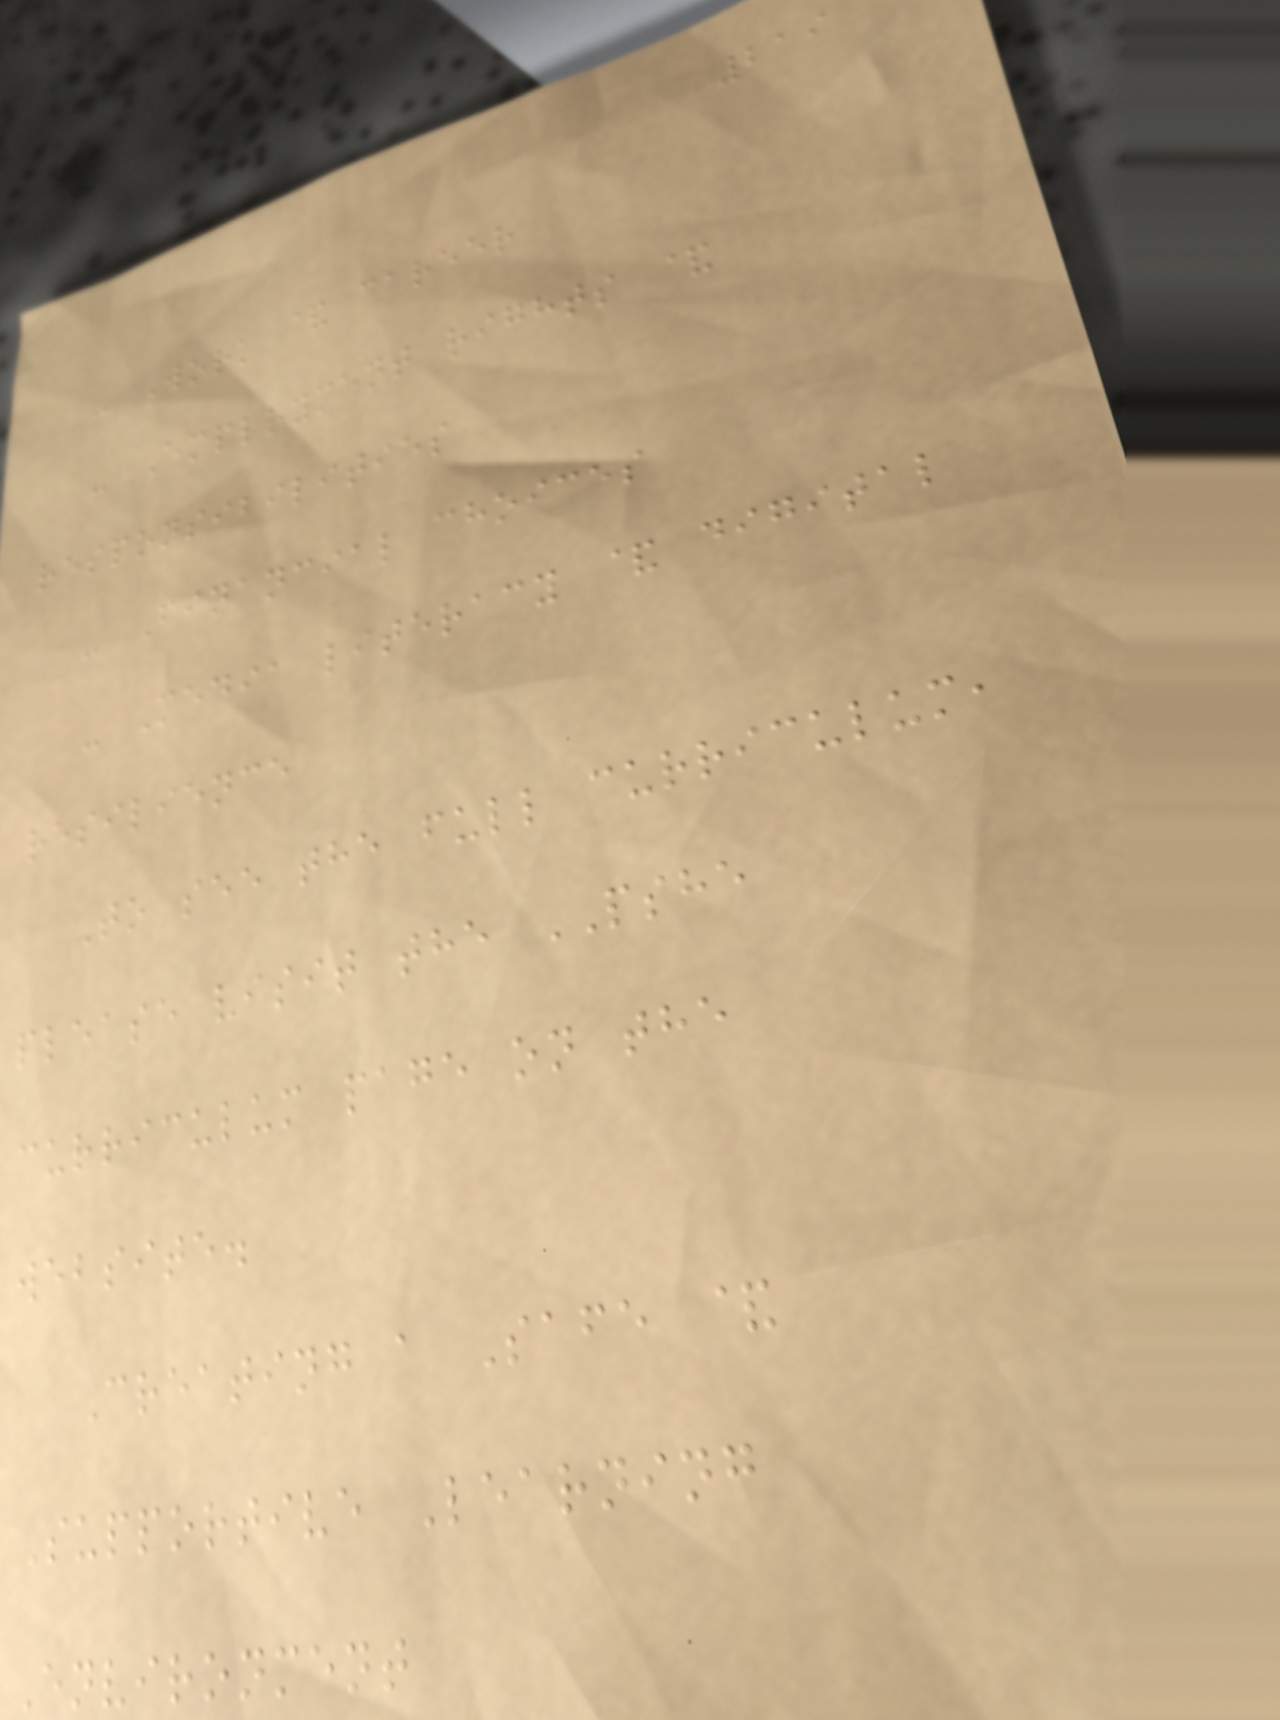219
- Work & career
- Employment rights &
responsibilities
- Financial choices
- Media literacy & digital
resilience
To see the full curriculum,
please visit the PSHE
curriculum page on the
website.
Creating a Safe &
Supportive Learning
Environment
